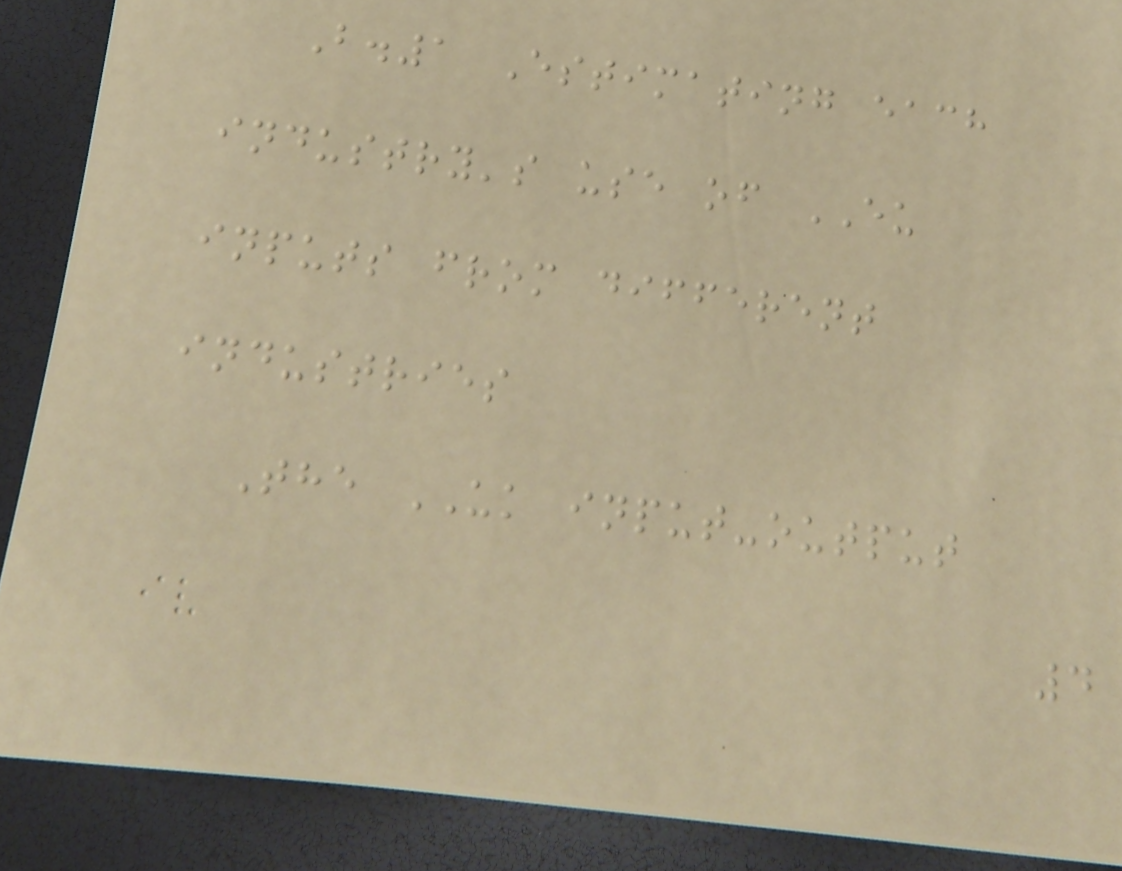B.1 Estimating each
industry's use of EU
inputs from different
industries
The UK input-output
4
